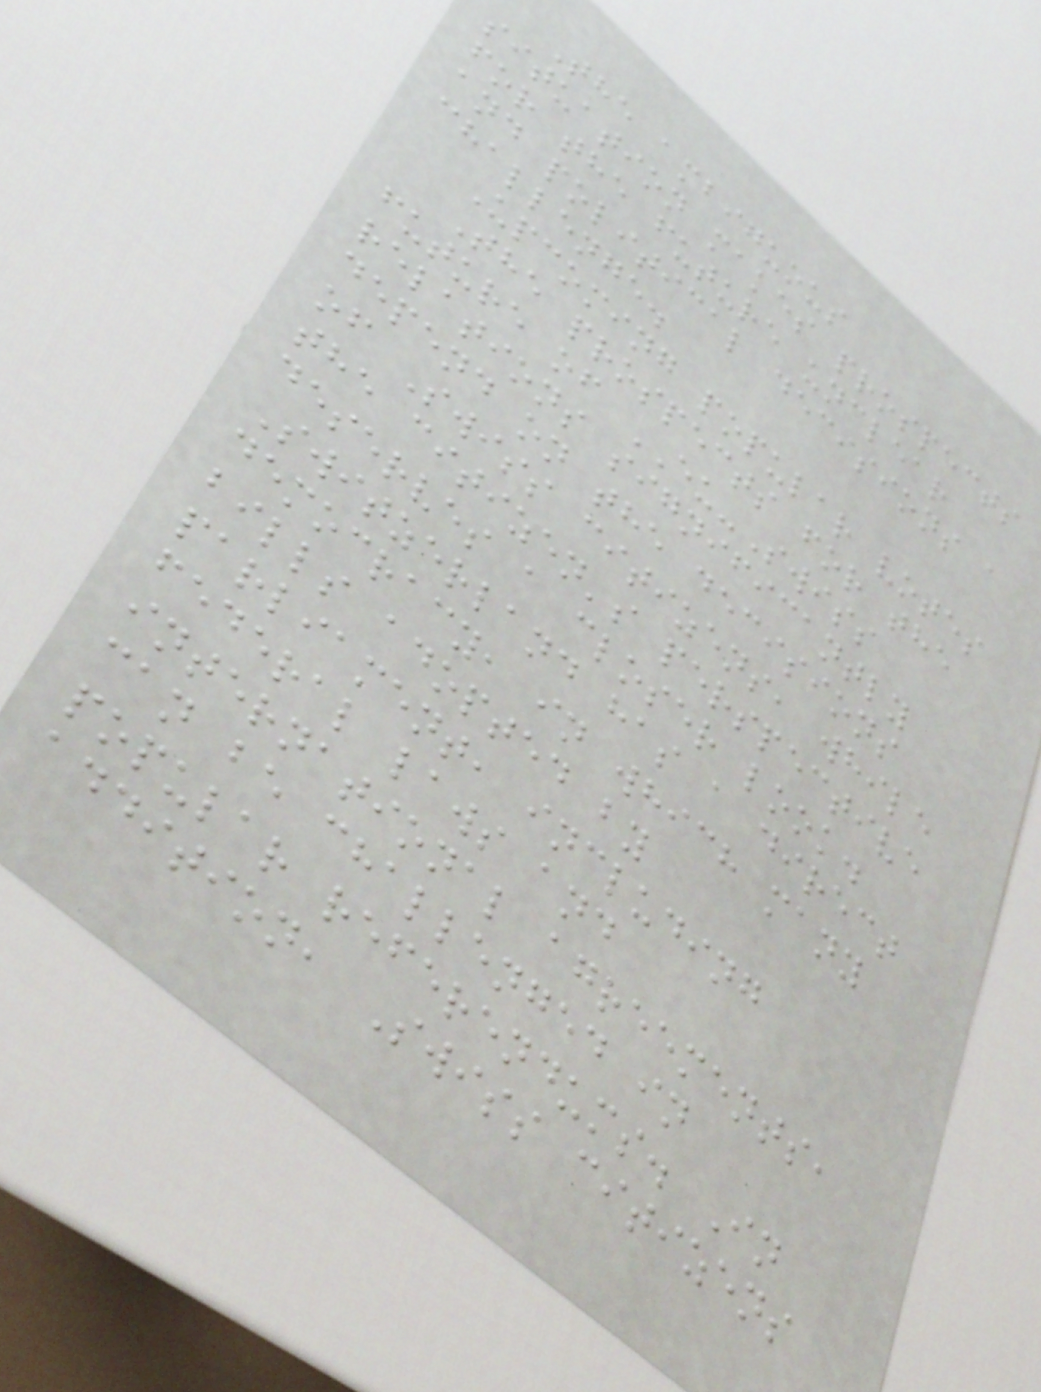The ambiguous
situation makes prospects
for the future unclear
and political decisions a
challenge.
Upcoming popular votes
The prospects for the
future of EU-Swiss
relations significantly
depend on the decisions
of Swiss citizens, while
the citizen's perspective
deserves a closer look.
Switzerland has a direct
democracy, in which many
bills adopted by
parliament, including
federal laws and
international agreements,
can be challenged in
popular referendums. In
addition, Swiss citizens
